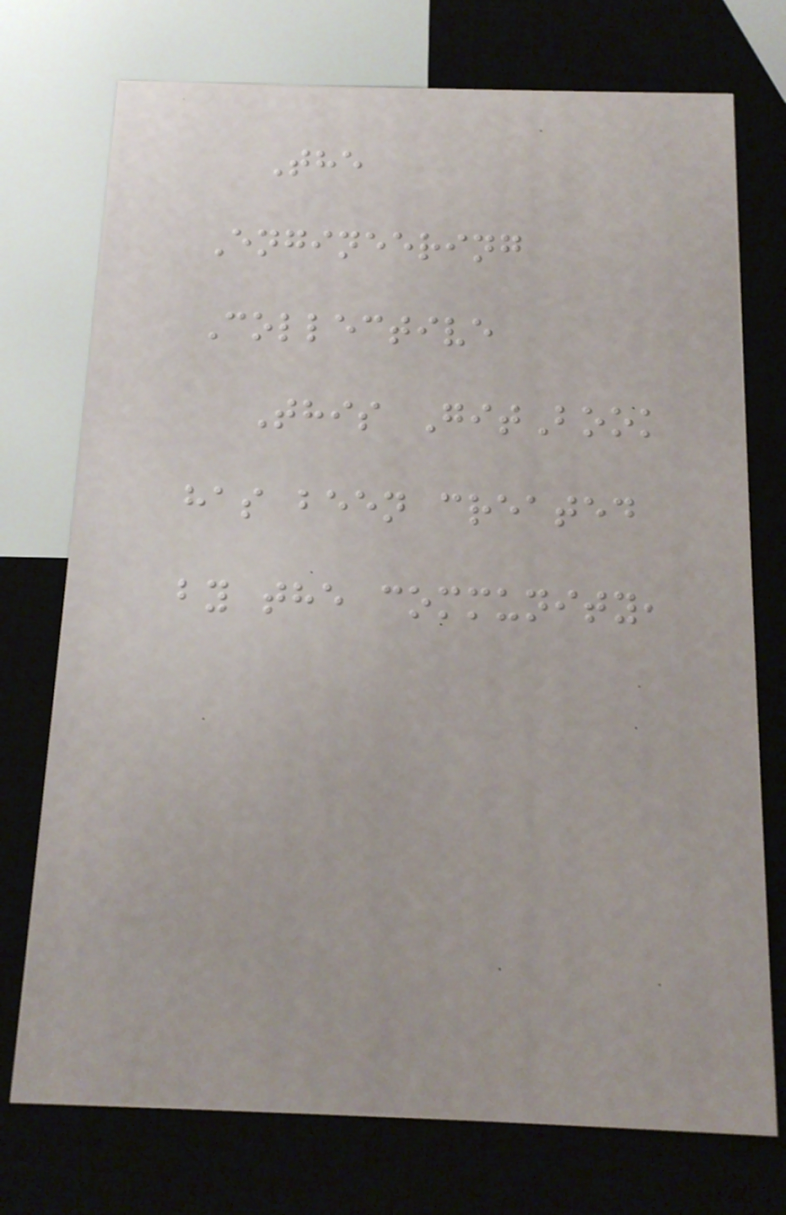The
Engineering
Collective
This GitBook
has been created
by the community,
